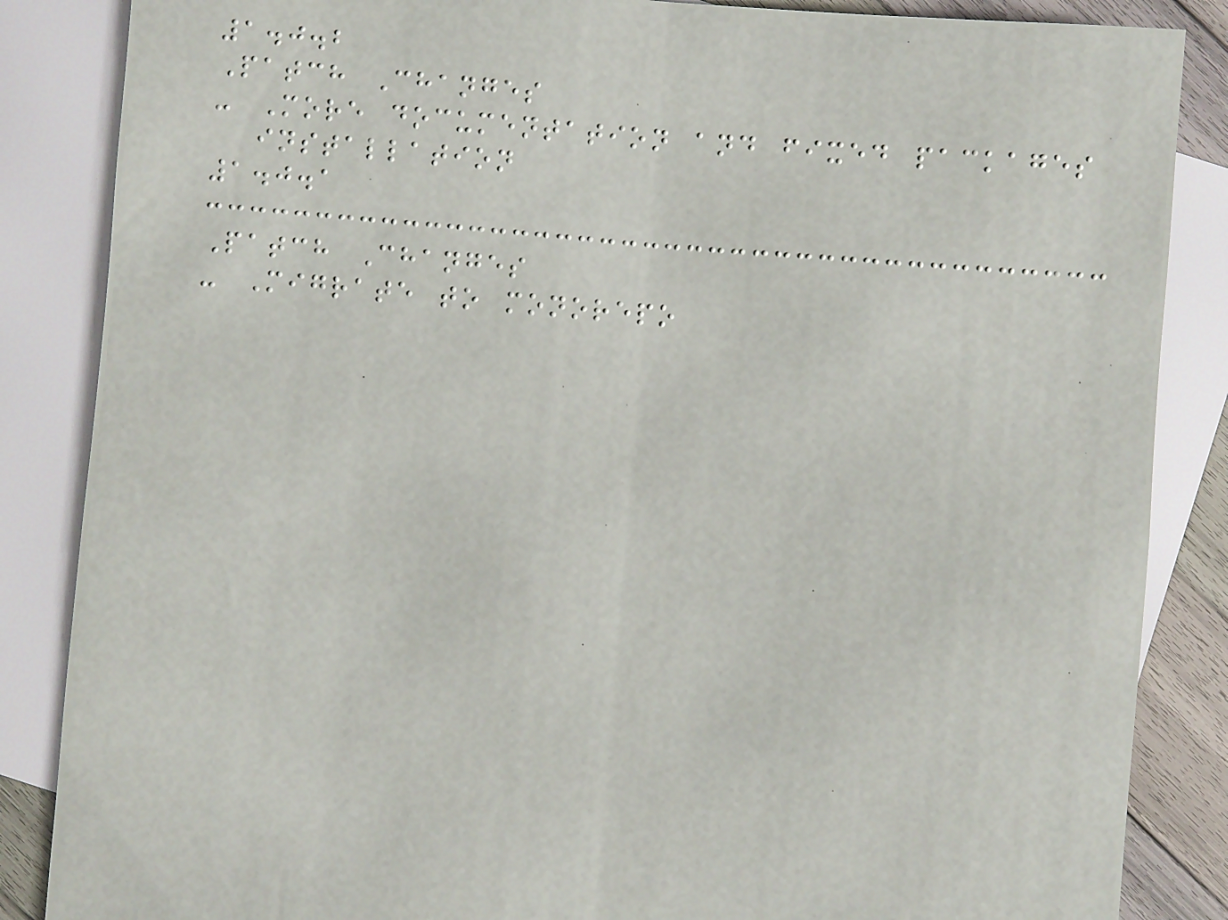1.0.2
Patch Changes
- More documentation and fixed packages
installation
1.0.1
Patch Changes
- Migrate to monorepo
